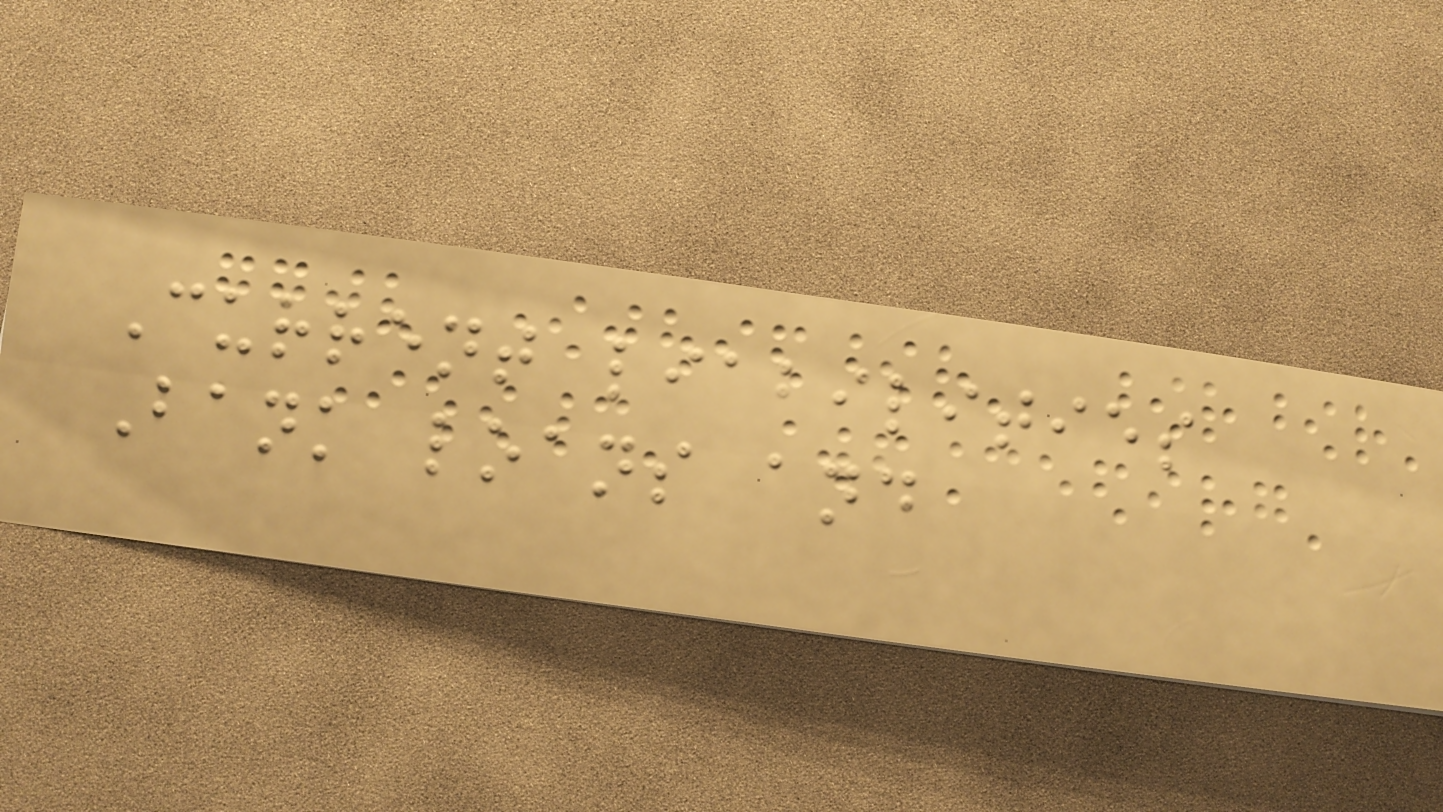Current liabilities
Bank loans and
